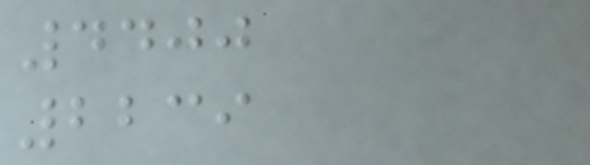4400
2239
